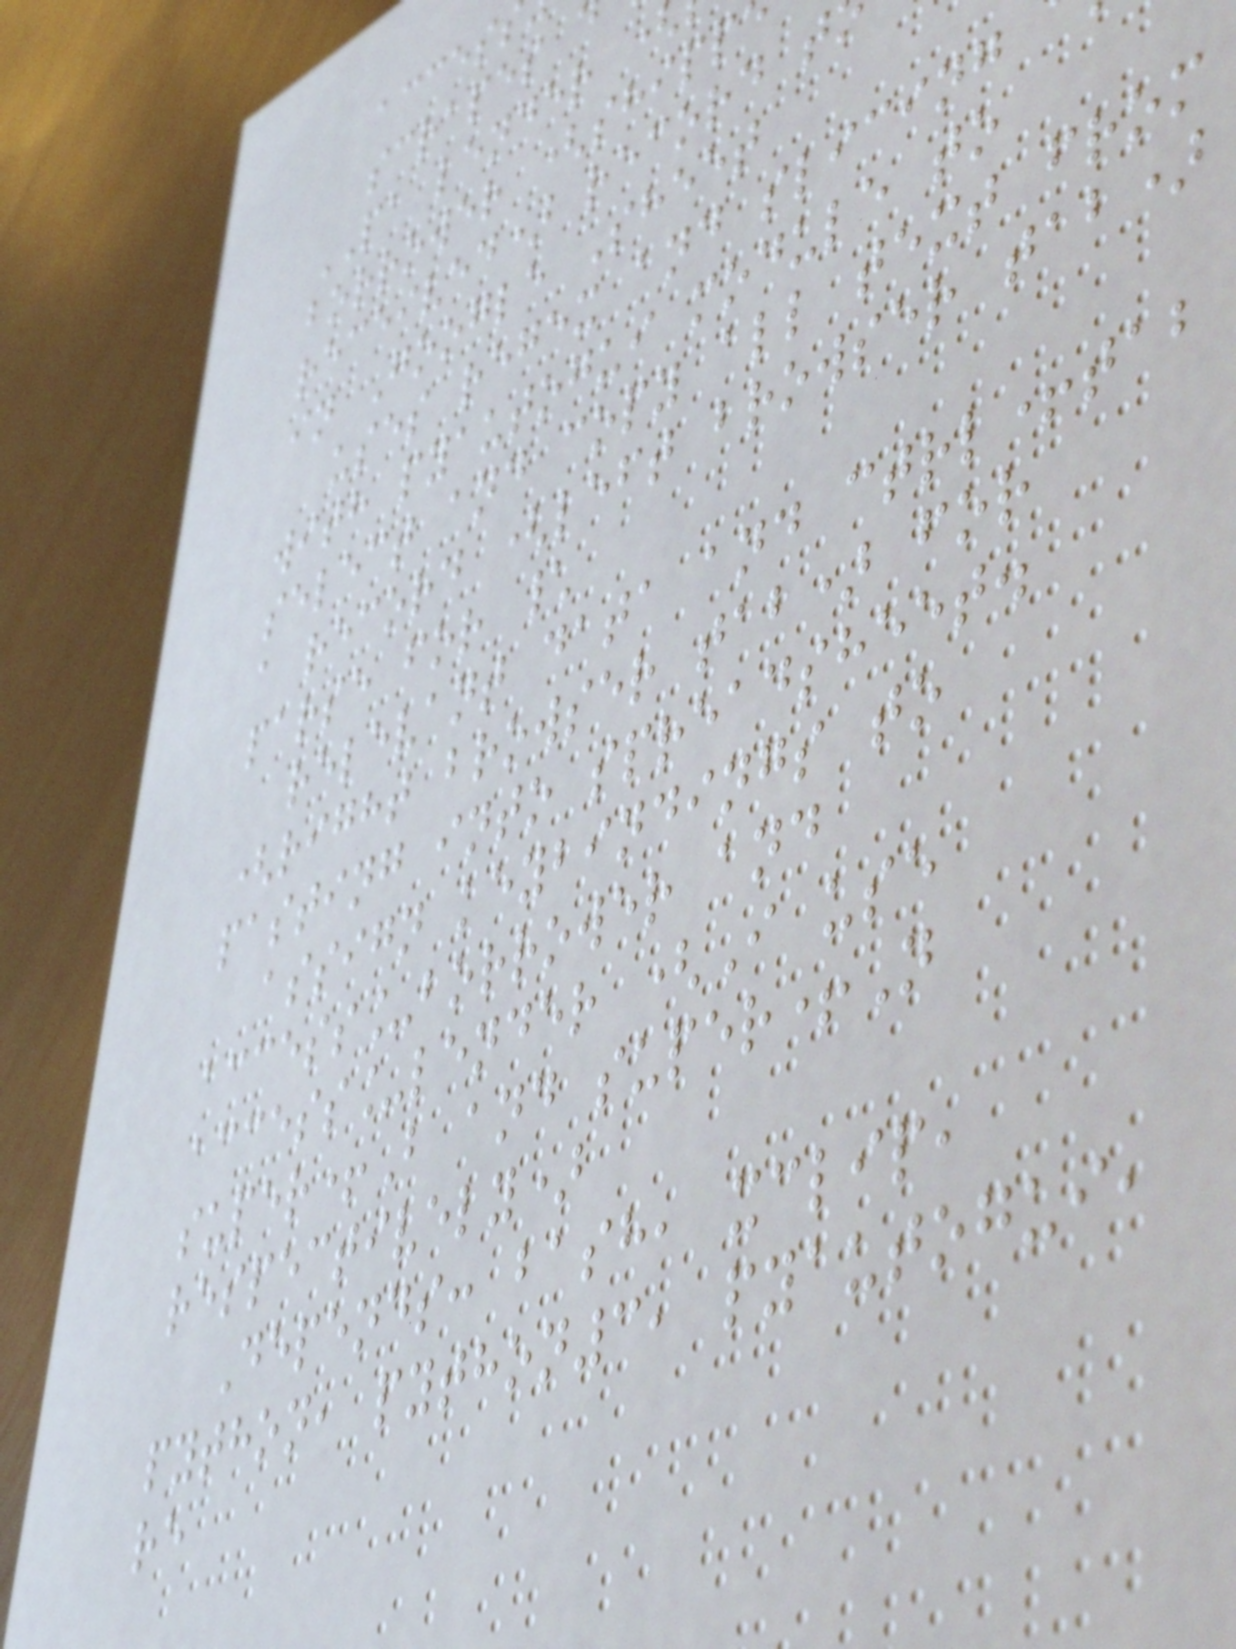acces
scrapes
PA lender
borrower (shipp
received) record t
in Google Sheet
uses regex and slicing
with pyautogui module to
select and copy all text from
a record (left browser tab)
parse for \
relevant data and ctrl+tab
(right browser tab) for
pasting into spreadsheet.
assign keybindings to
access_borrower and
access_lender (I use
super+B and super+N
respectively)
Depends: bash, xclip,
python, python3, pyautogui,
re
